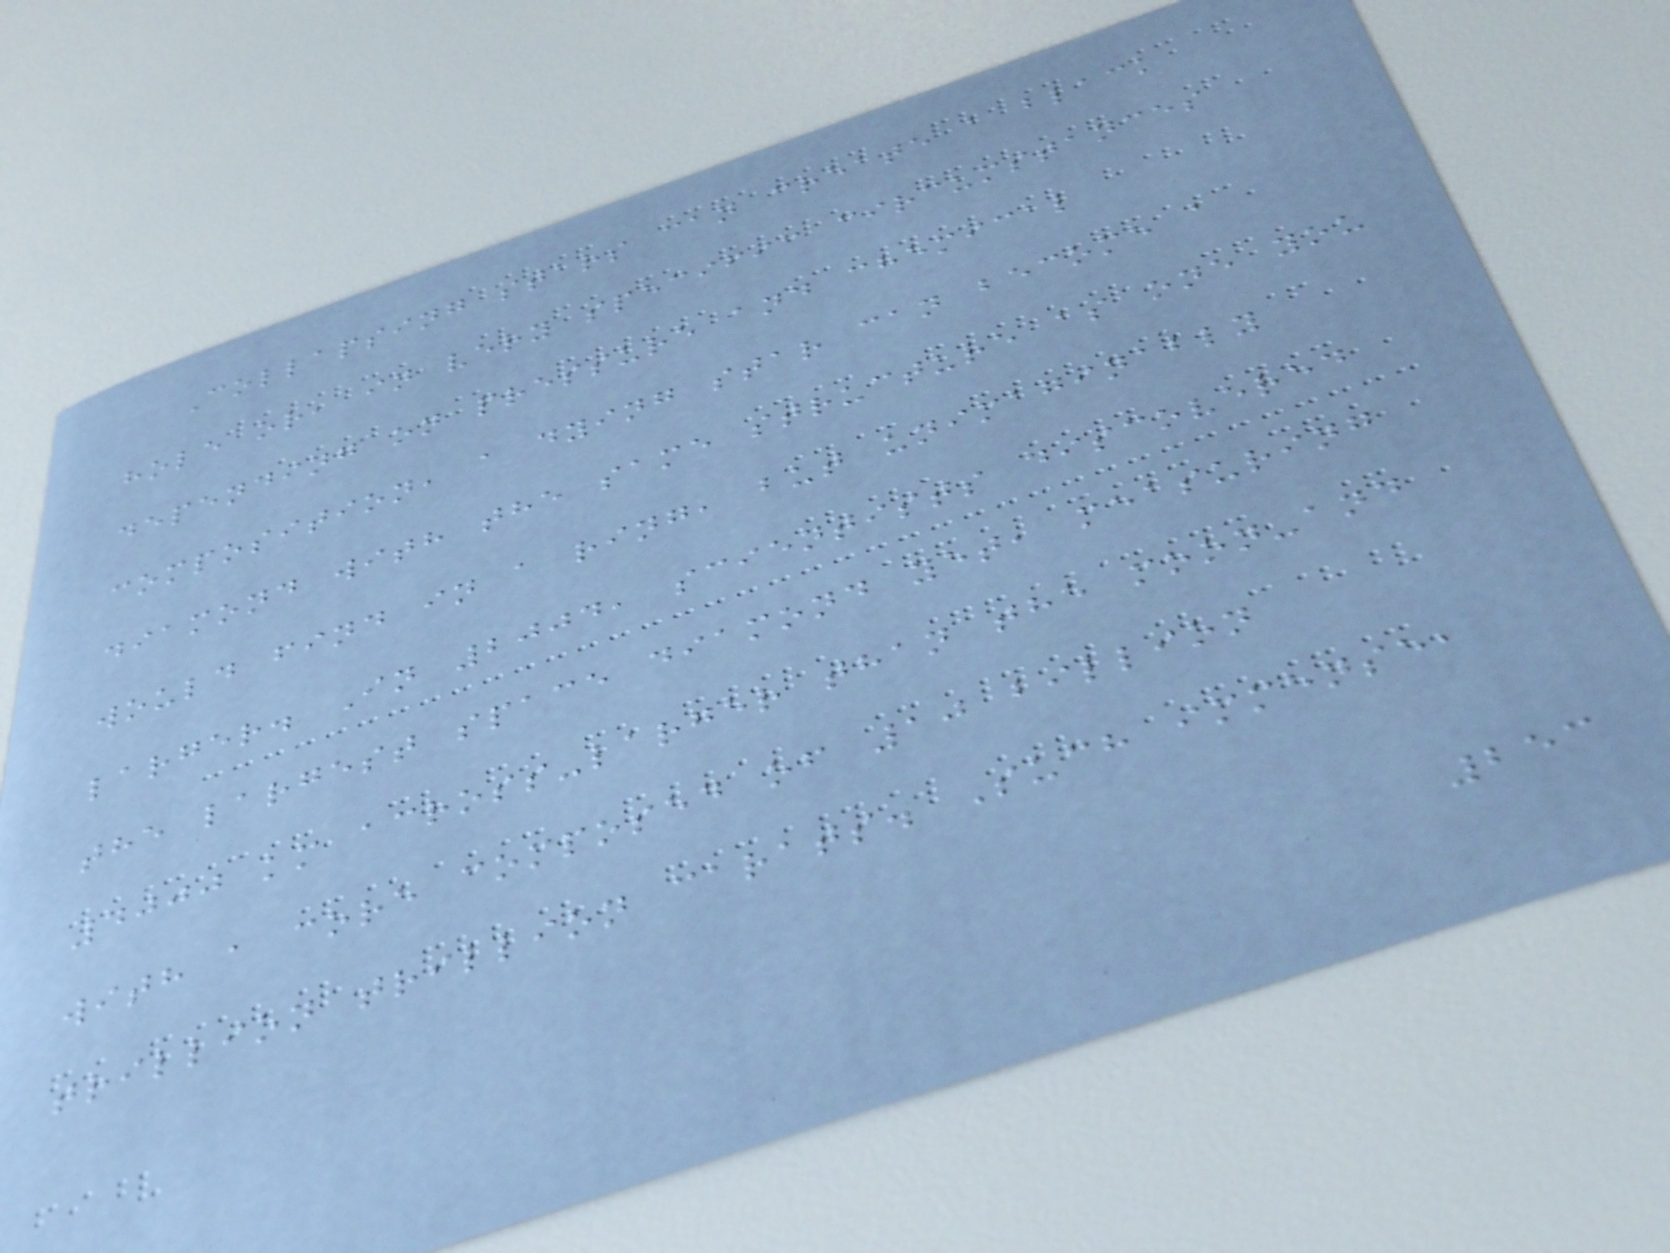Collapsing stars can create a black
hole or, in very specific circumstances
depending on pressure and chemical
composition, a dying star can become a
diamond with the same structure as one you
would find in a ring, but unimaginably
larger. In 2004, scientists discovered
the largest space diamond yet, measuring
4000 km across-larger than the moon-and
with a core composed of 10 billion
trillion trillion carats. Such immense,
253
